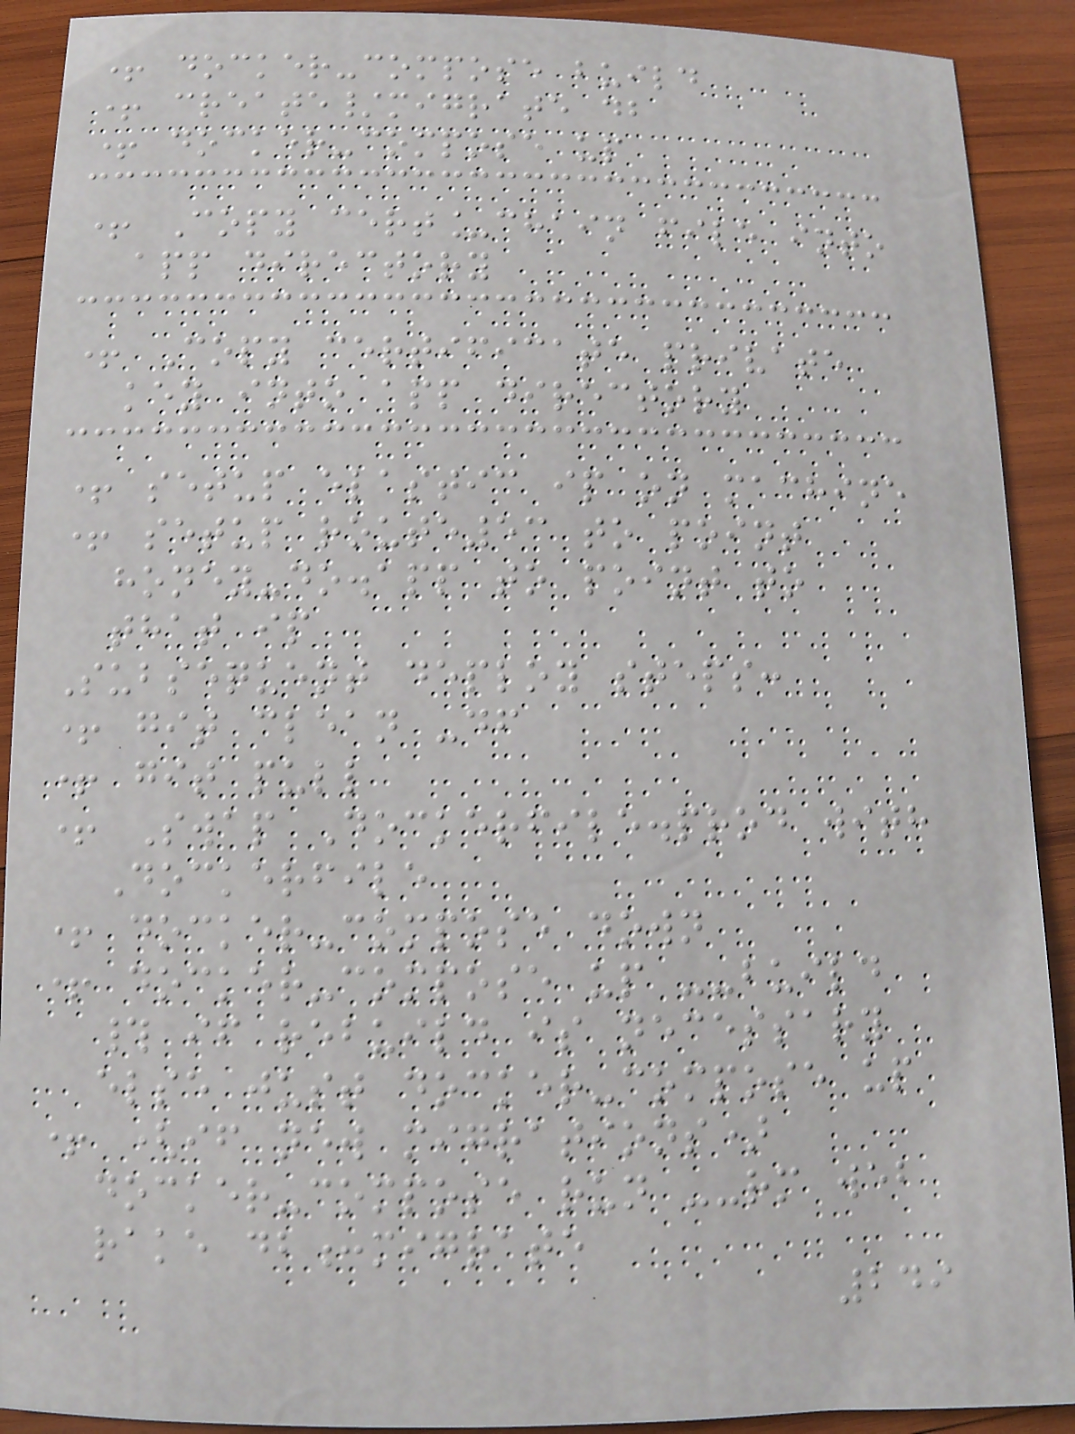+ docker-compose build
+ create/migrate db
+ docker-compose up
+ Copy cert_chain file into
app directory
+ Copy certificate private
key into app directory
+ setup elastic ip on machine
+ setup route53 to point
honey-do.app to point to
that ip
Subsequent deploy steps:
+ git clean -df
+ git pull
+ Swap Dockerfile.prod with
Dockerfile
+ docker-compose down
+ docker-compose up --build
# if rebuild is necessary
else just docker-compose up
+ (if new migrations)
docker-compose run --rm web
rake db:migrate
249
